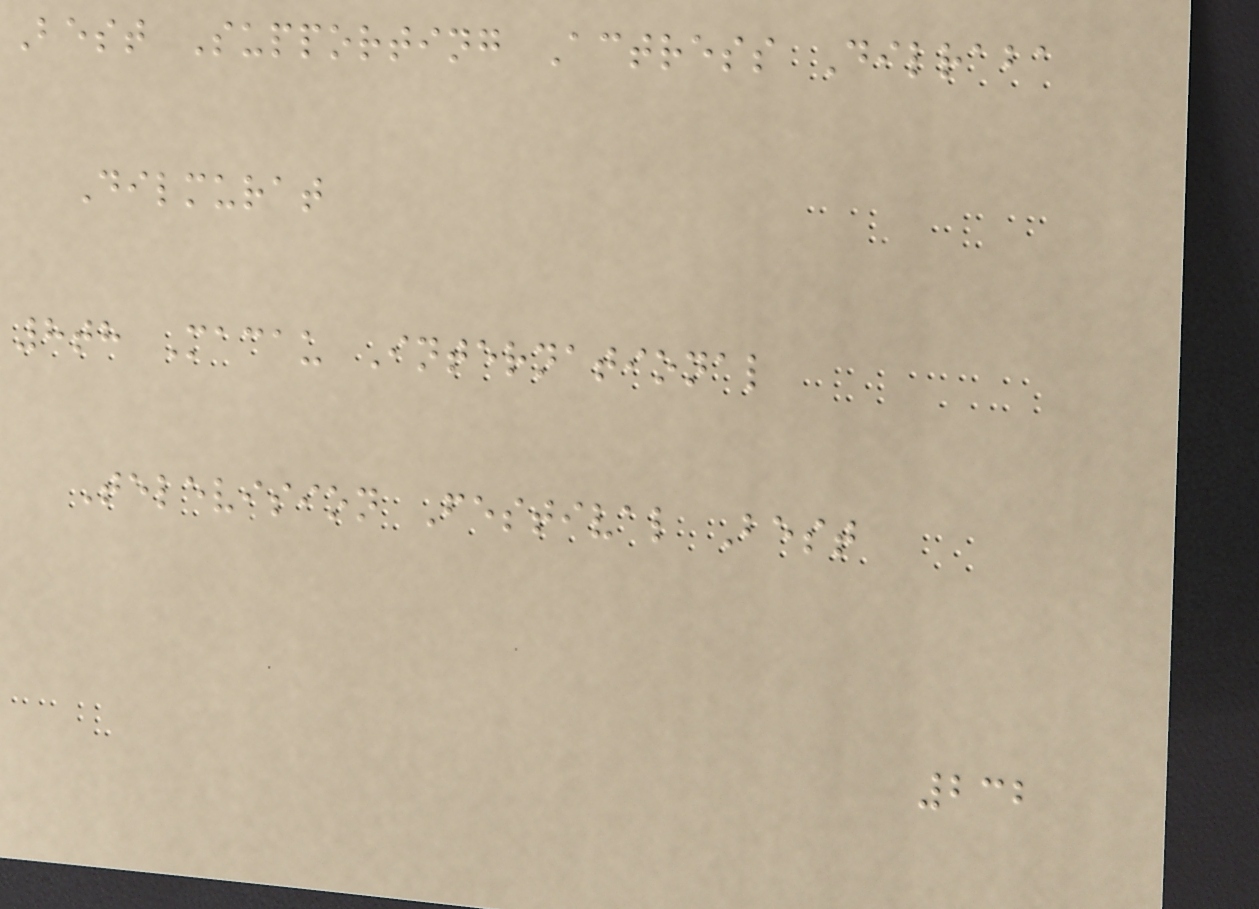Best Supporting Actress Dilraba
Dilmurat
8th Macau International
Television Festival Best
232
